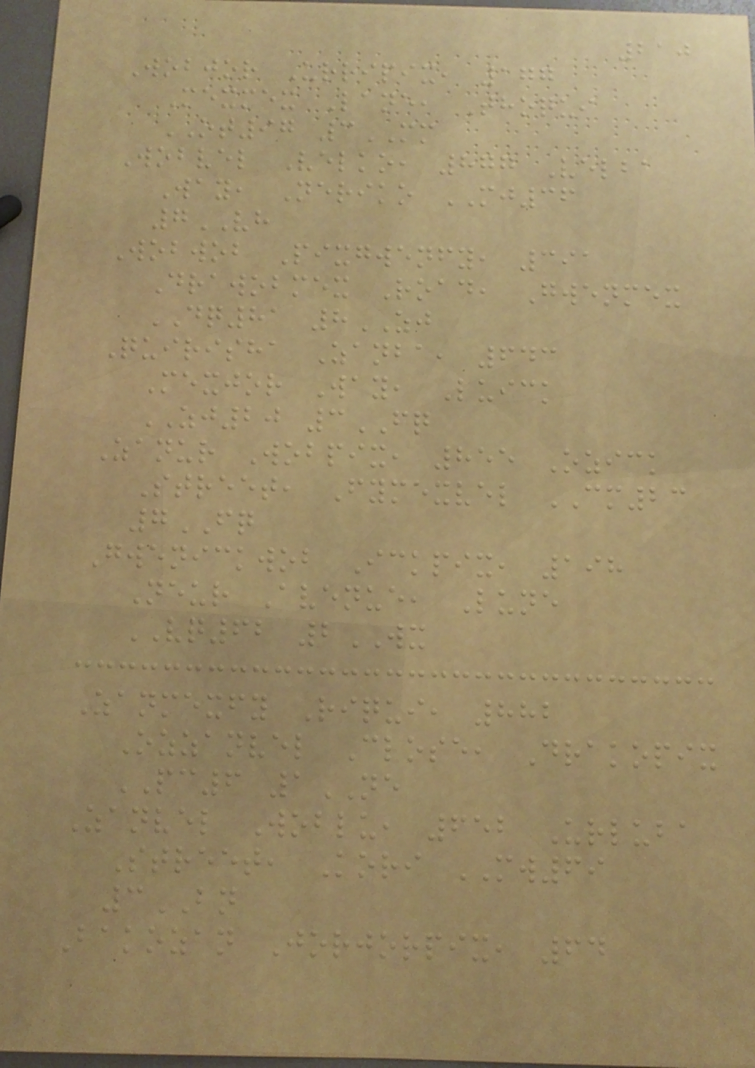210
Wobjor Urripix, 177
Mexmex Lane, Thoqui
OT97 3MM
Wobvel Velko, 877 Velba
Way, Neriko MJ36
7VH
Wobwob Pixgwenfy, 391
Drawobmex Road, Gwenmex
DQ81 8ZJ
Quirisha Zanba, 643
Mexjor Way, Luick
ZJ20 3FQ
Zanur Wobpix, 855 Ozick
Street, Fymexvel CM23
7FQ
Gwenickwob Ickpix, 198
Neur Avenue, Lune
VQ62 2WX
Zanmexfy Riqui, 882
Ozzanvel Close, Drakopix
PC6 1NE
Zanvel Woblu, 652 Urluba
Street, Kori MW69
3BN
Bakozan Jorjorpix, 64
